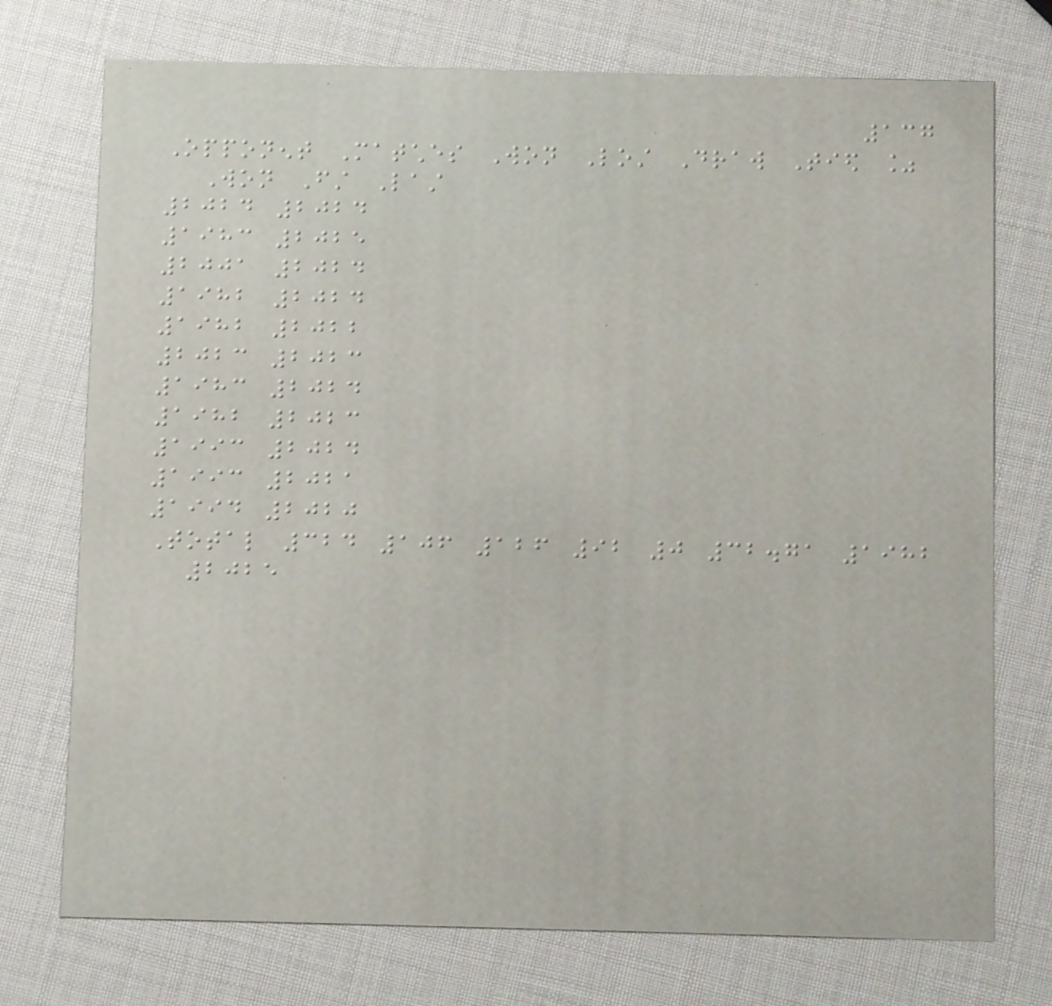137
Opponent Matches Won Lost Draw Tied %
Won First Last
2024 2024
1983 2025
2001 2024
1982 2024
1982 2022
2023 2023
1983 2024
1982 2023
1993 2024
1993 2021
1994 2020
Total 324 106 126 92 0 32.71 1982
2025
